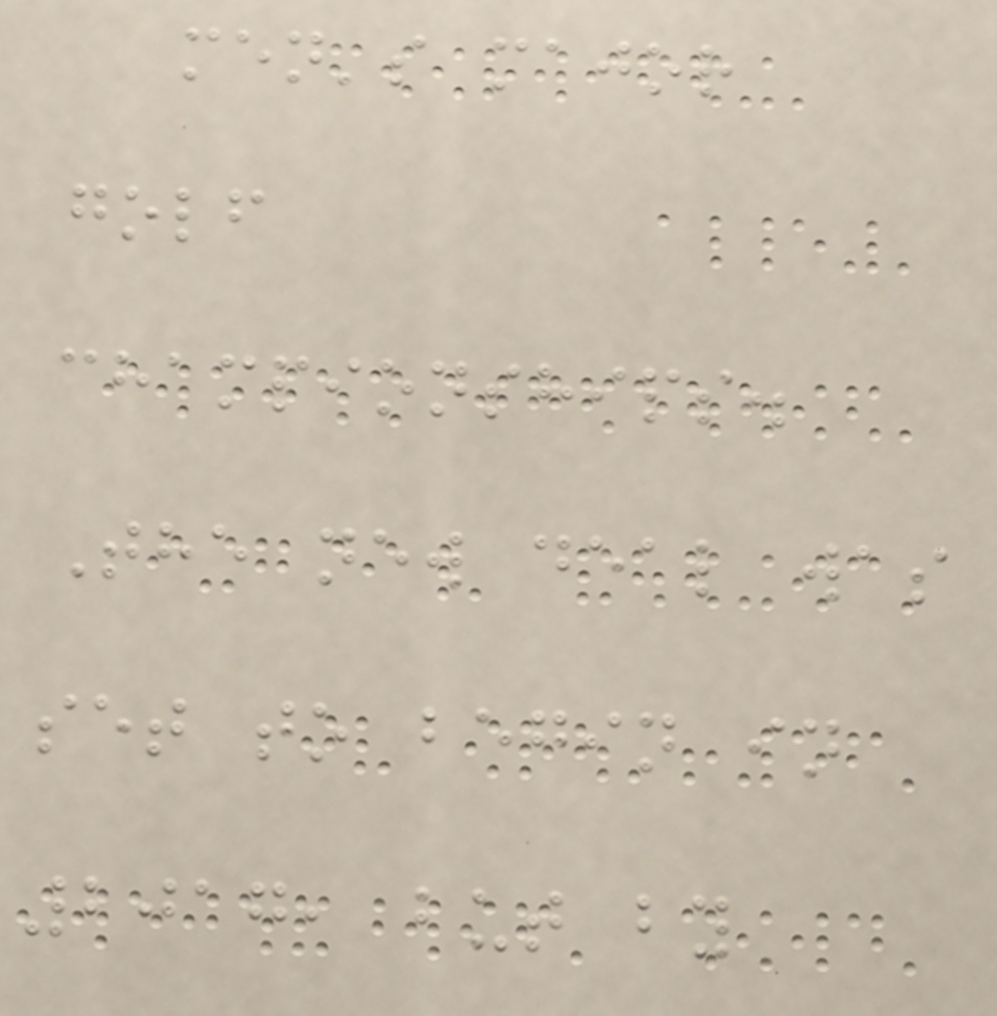men's major
golf
championships.
The new deal was
set to begin in
2017, but by
